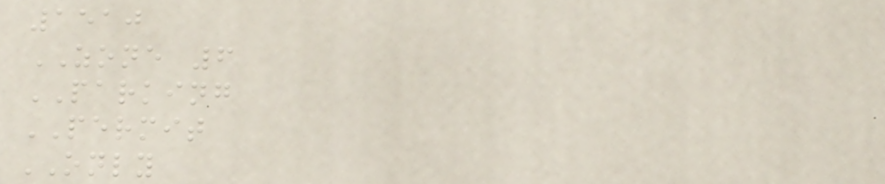1510
ZONE 6
PARKING
PERMIT
ONLY
